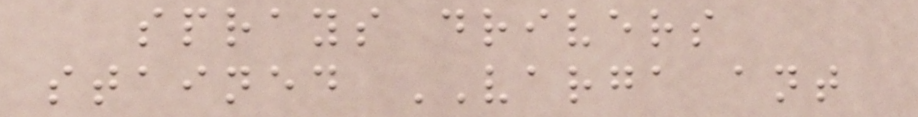sprays drivers
stained VARGA ant
